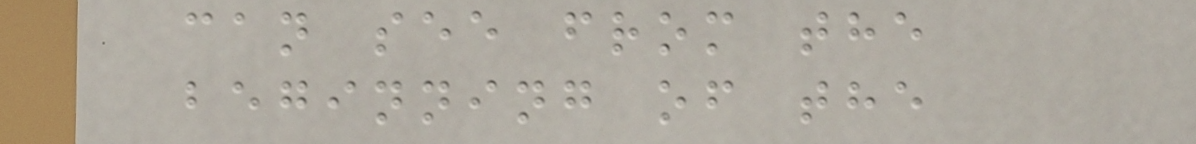can see from the
beginning of the
